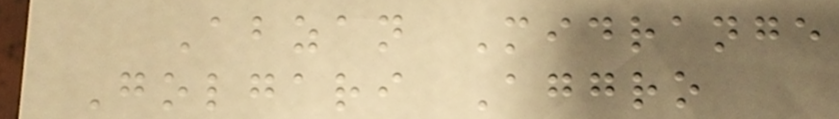Abzan Midrange
Golgari Aggro
